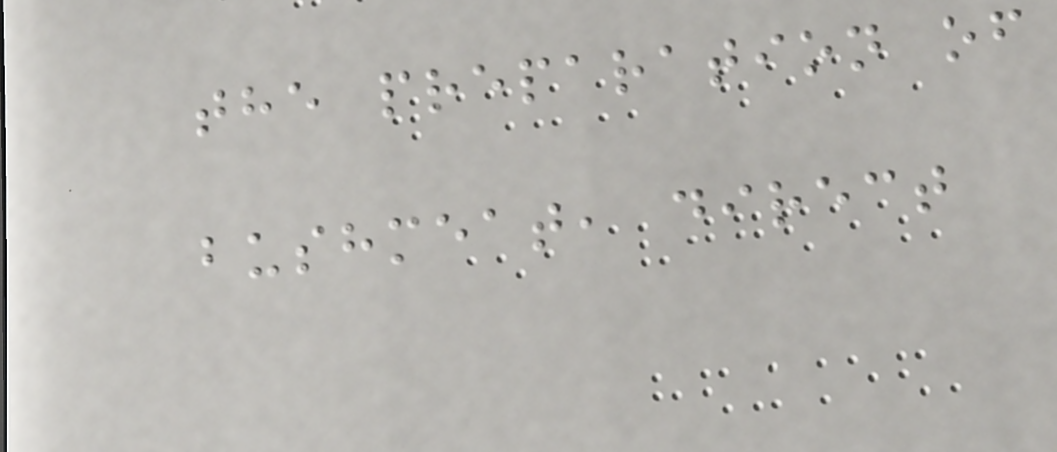the preparation of
bushmeat, direct
